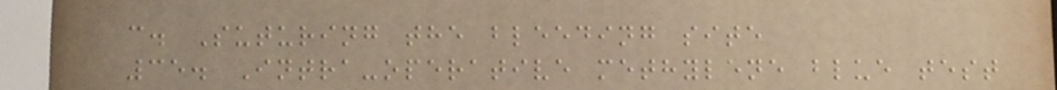c. Suturing the bleeding site
35. Intra-operative methylene blue test
